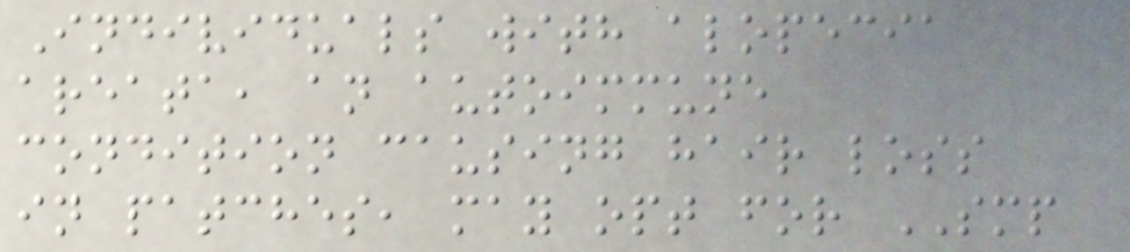Individuals with alopecia
areata, an autoimmune
condition causing hair loss
in patches, may opt for SMP
